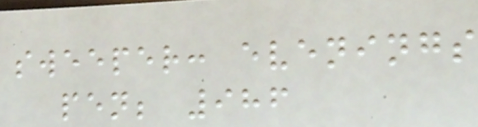sweeper: evenings
pen; 986
